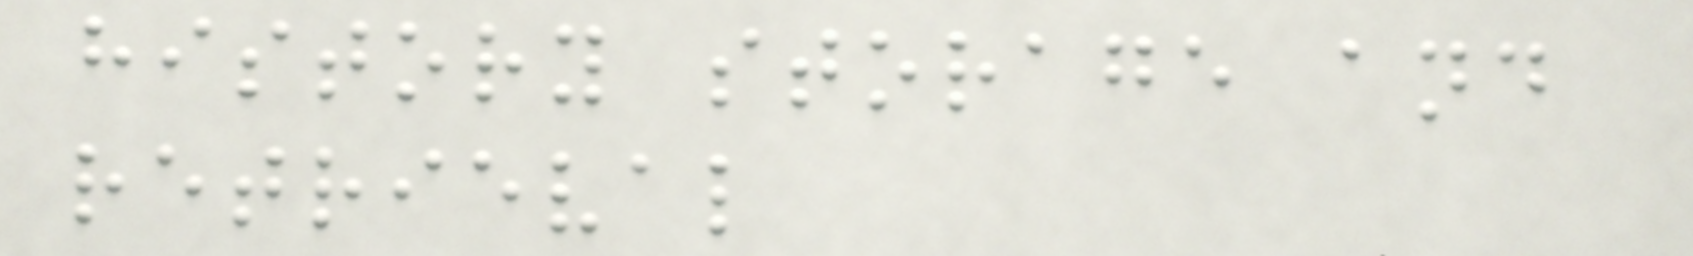history storage and
retrieval
